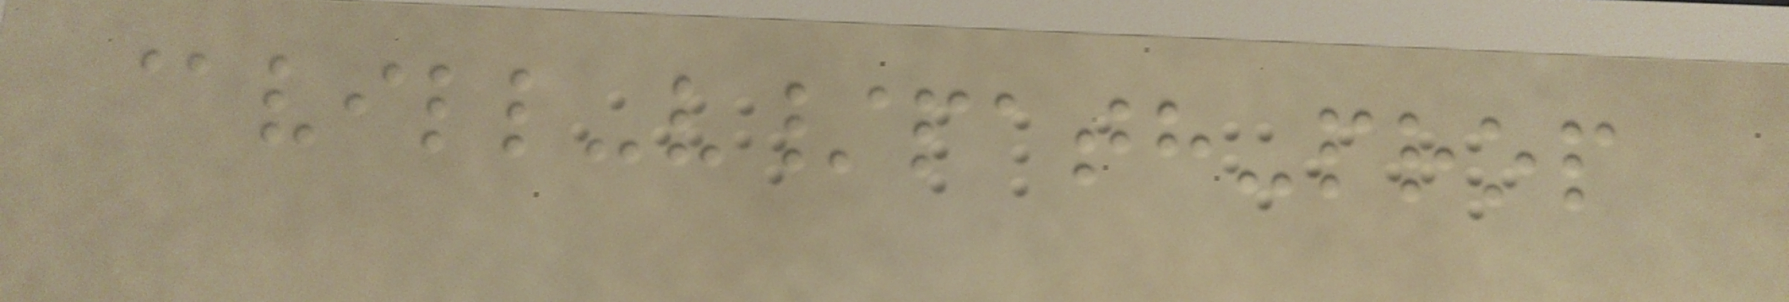@vill-v/path-prop
